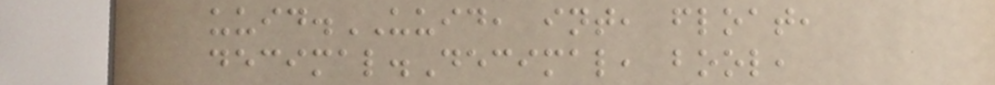uuid.UUID, int, float,
decimal.Decimal, bool,
